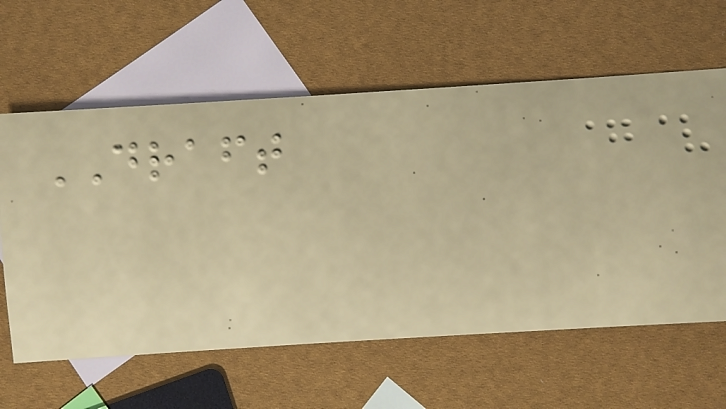DRAFT
